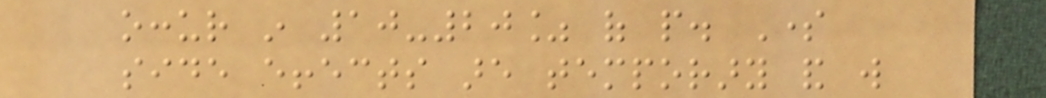occur in 10-20% of people. Some
side effects are temporary and will
